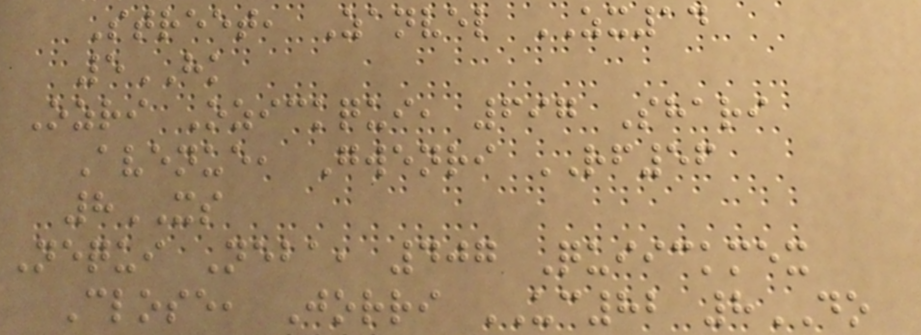Street, Zanvel ZX14
5HK
Ozri Ozickqui, 697 Shari
Avenue, Gwenri RF56
8XS
Nequi Neba, 407 Quiickmex
Close, Jorri UC82 8DO
